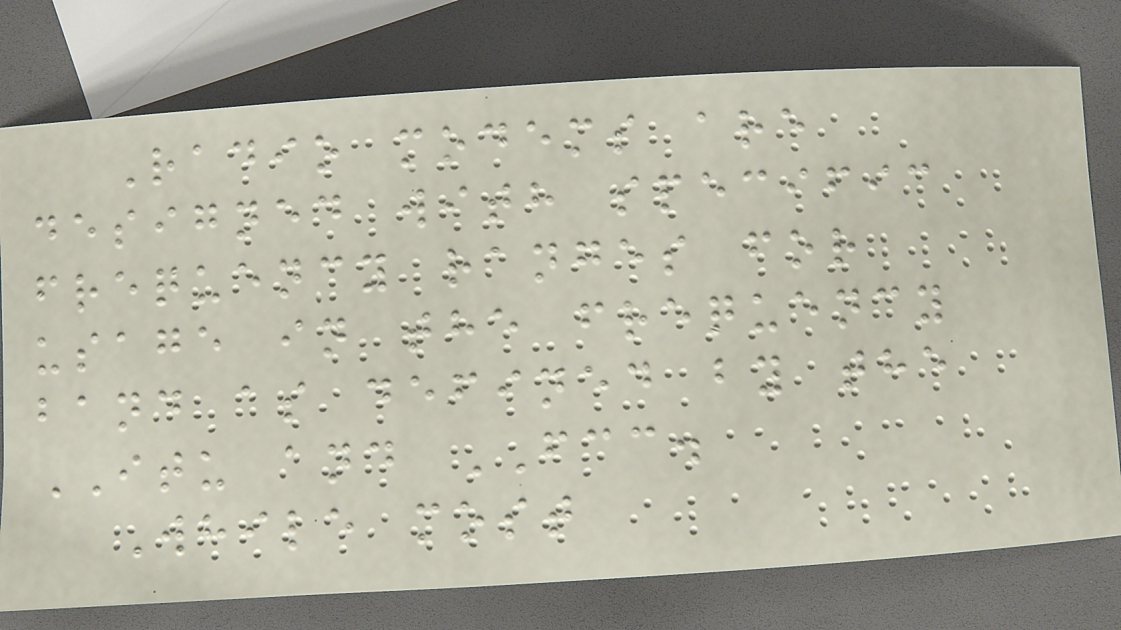Radio modems are
designed with specific
frequency ranges for
usage in the frequency
band as defined by the
ITU and FCC.
While most
